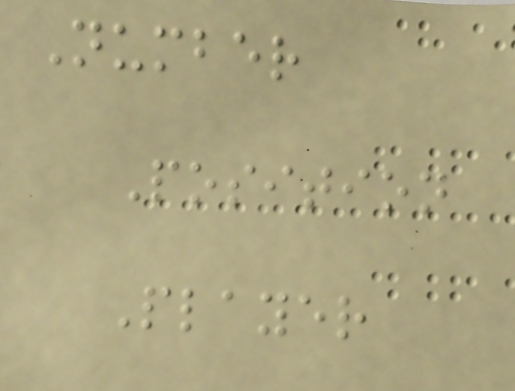Number
Position
Player
